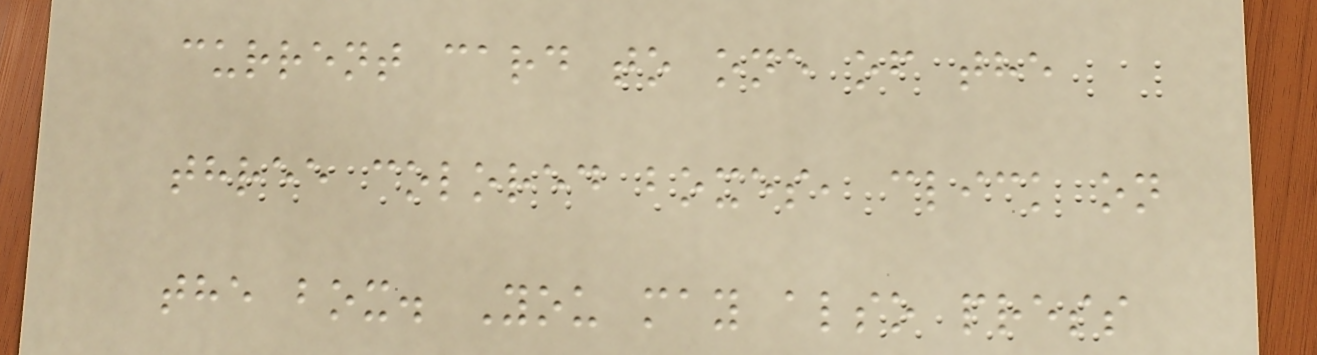current card to one of the
three colored boxes, click on
the box. You may also press
